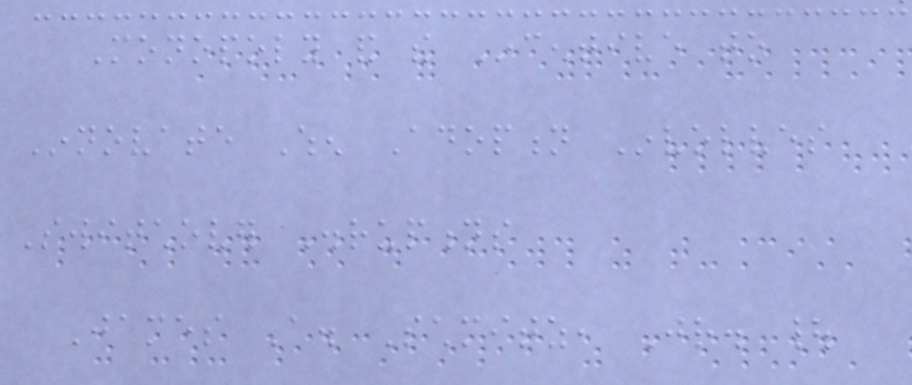Monopoly and the Incentive to
Innovate When Adoption Involves
Switchover Disruptions
James A. Schmitz, Jr. |
